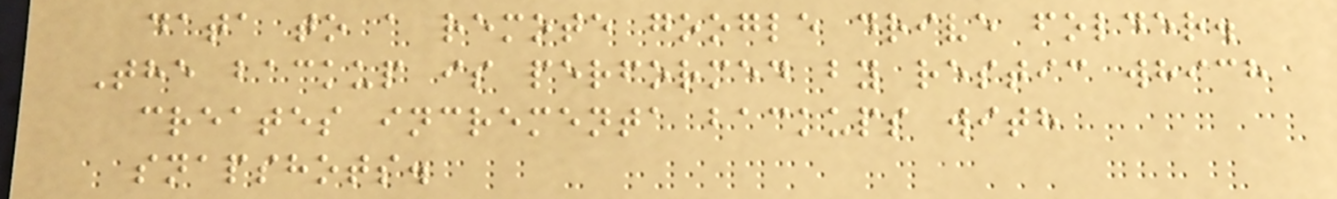data to a remote google drive folder.
The backup is performed by restic which
creates incrementa backups with
snapshots.
